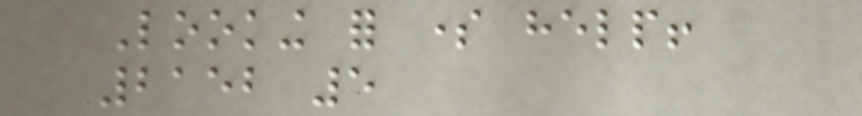Looking for some help!
2152 5
